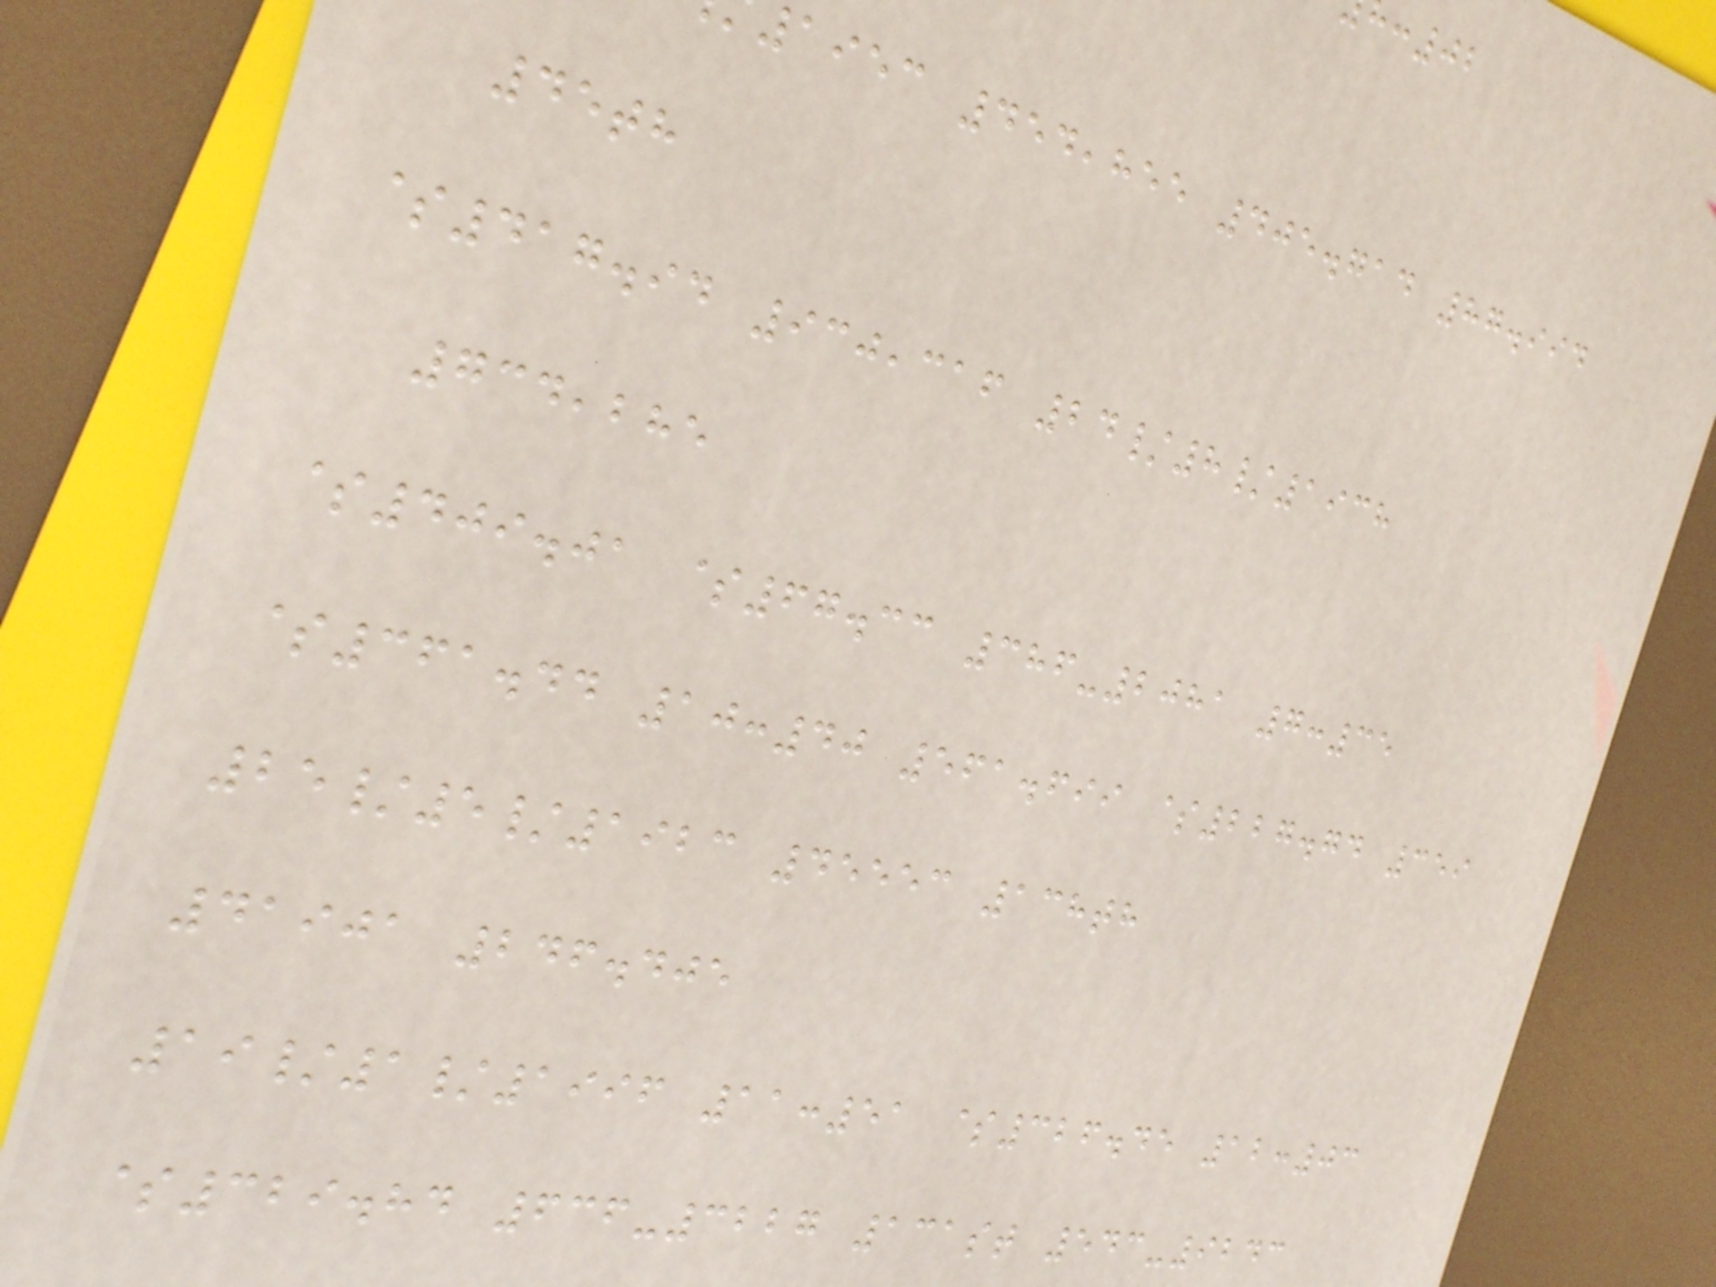1953 454,855 405.714 87.994
45th
$417.94 930,316 24/8/1938
734,285
$409.01 $67.33 386-2081 7:35
$361.44 10:40 561.699 $227.74 359
25/5/1923 45553 138th
41901 246.405
19/1/1996 11:51 $326.45 12:03
$329.84 636-3227 131st 543-9243
